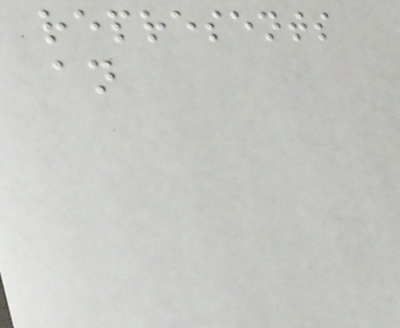represents
an
